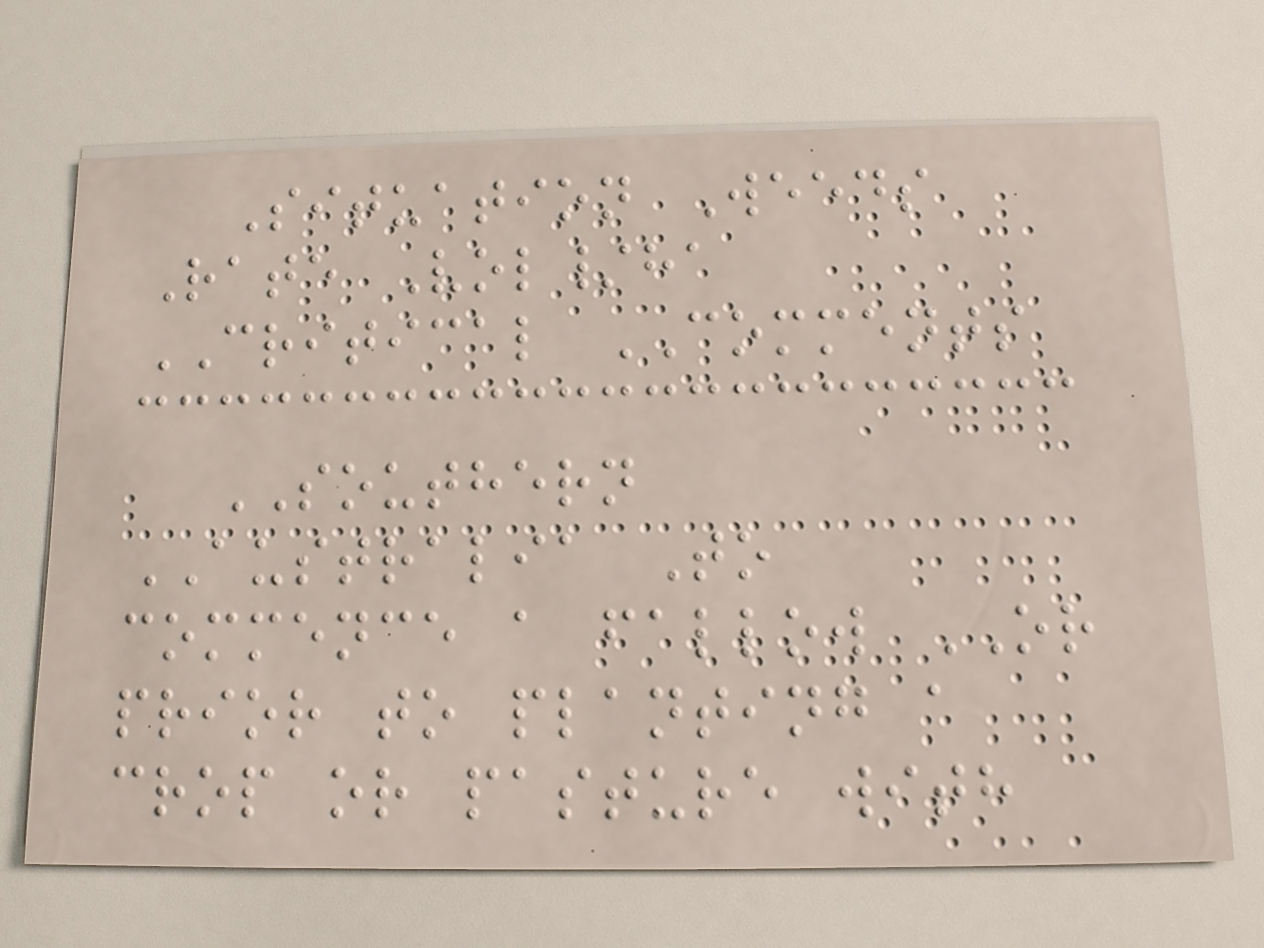Situation Weeds
Rate Vol/ha
CRITICAL COMMENTS
SOUTHERN
AUSTRALIA To
commence a fallow OR
prior to planting a
crop or pasture with
